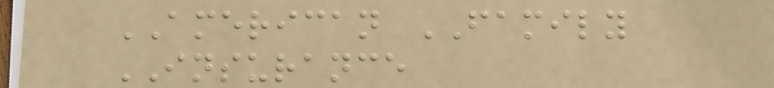AMERICAN FAMILY
INSURANCE
